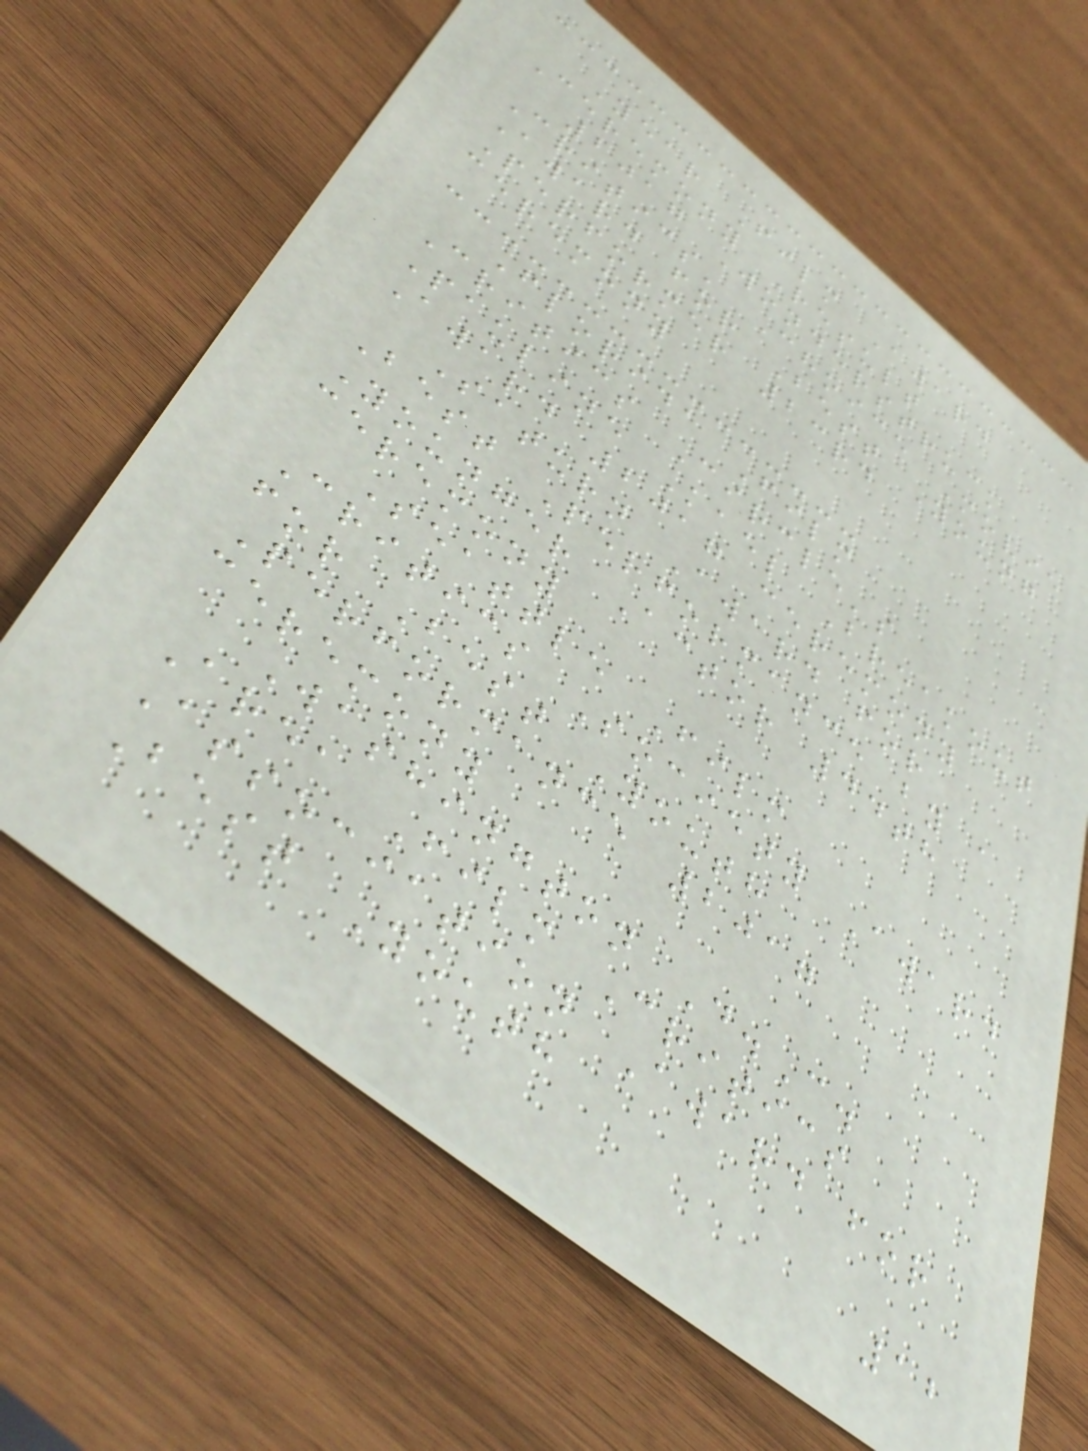Year Film Award
Ceremony Result
2017 Wonderstruck
Critics' Choice Movie
Award for Best Young
Performer 23rd
ceremony
Florida Film
Critics Circle's
Pauline Kael Breakout
Award 2017 ceremony
Saturn Award for
Best Performance by a
Younger Actor 44th
ceremony
Seattle Film
Critics Society Award
for Best Youth
Performance 2017
ceremony
Washington D.C.
Area Film Critics
Association Award for
Best Youth
12
